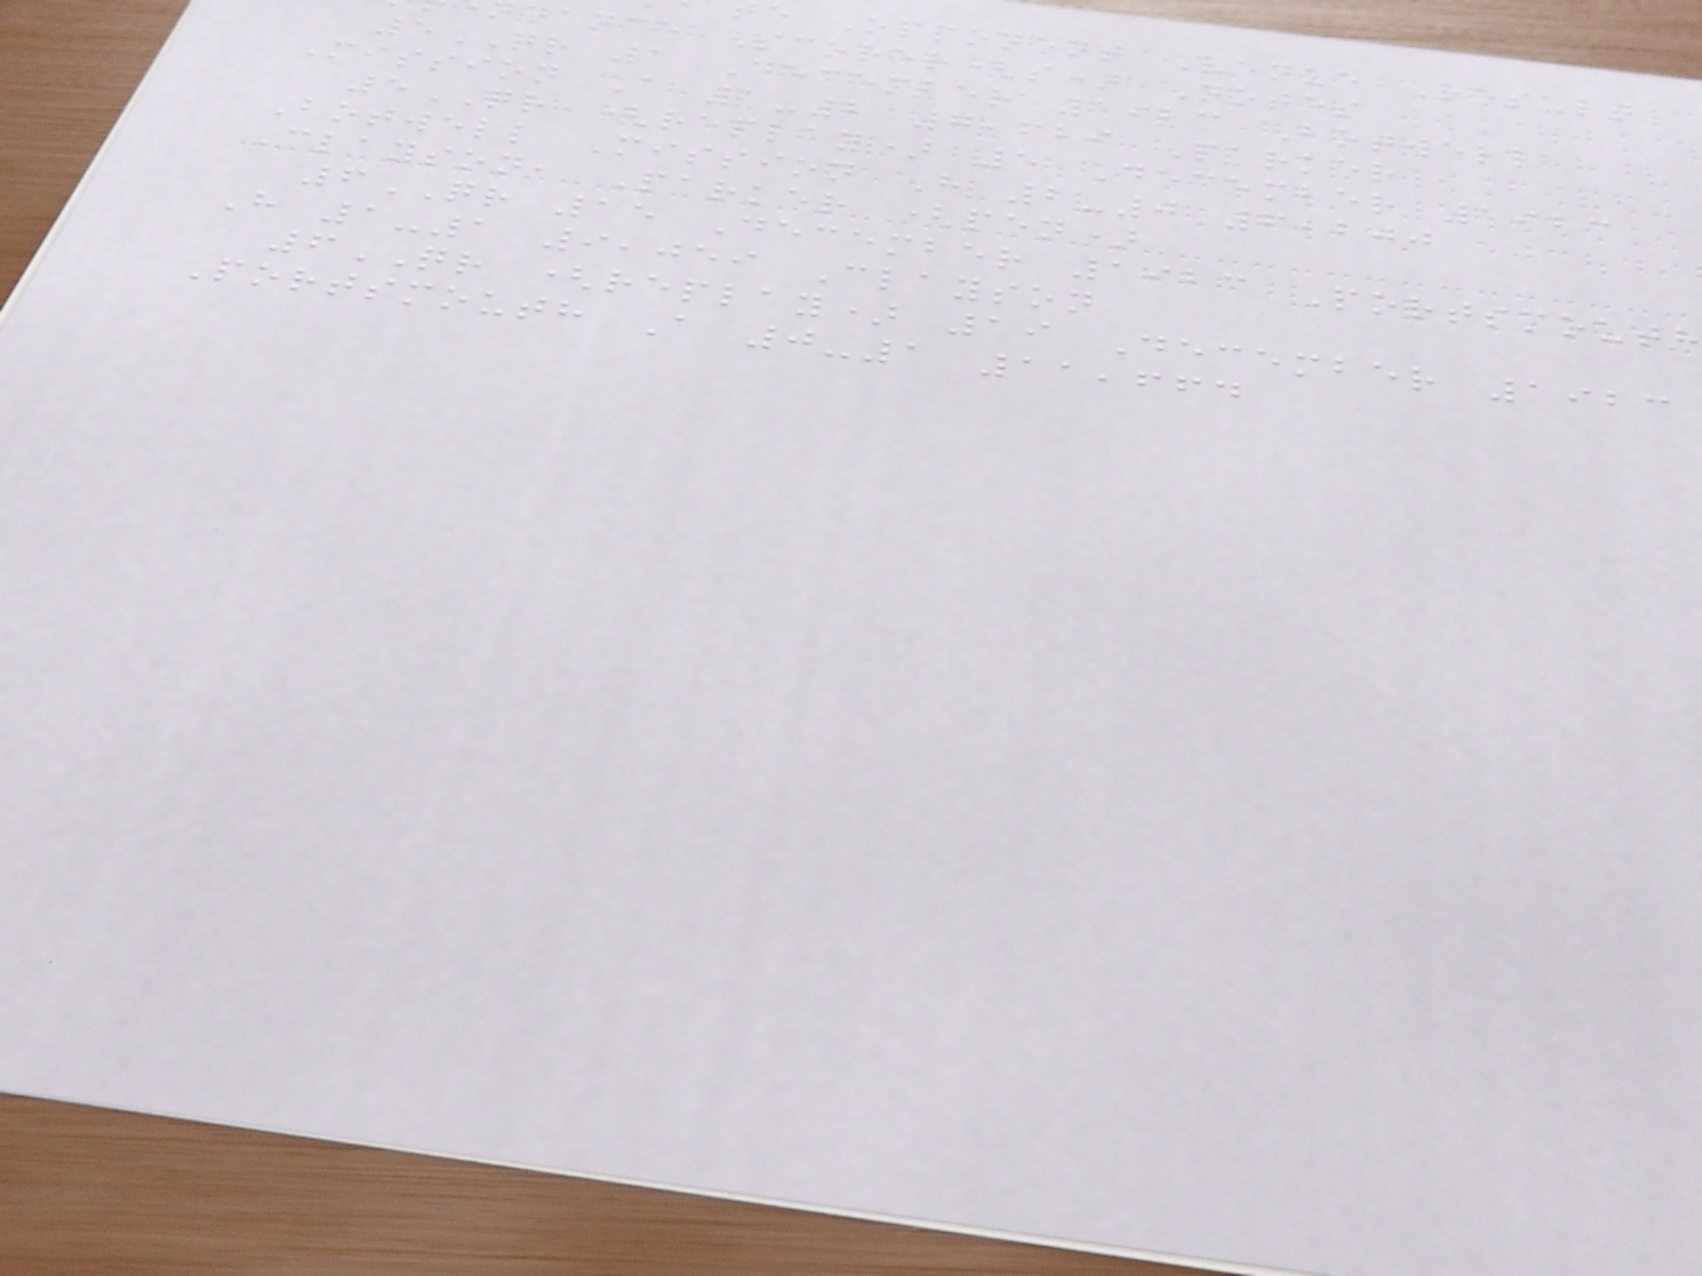e Opponent Venue Result
dance Scorer(s) Notes
5QR 1 December 1923 Botwell
Mission A 1-2 7,629 Parker
5QR (replay) 5 December 1923
Botwell Mission H 2-0 6,200
Clayson, Parker (pen)
6QR 15 December 1923 Portsmouth
H 1-1 9,059 Clayson
6QR (replay) 19 December 1923
Portsmouth A 0-1 11,664
